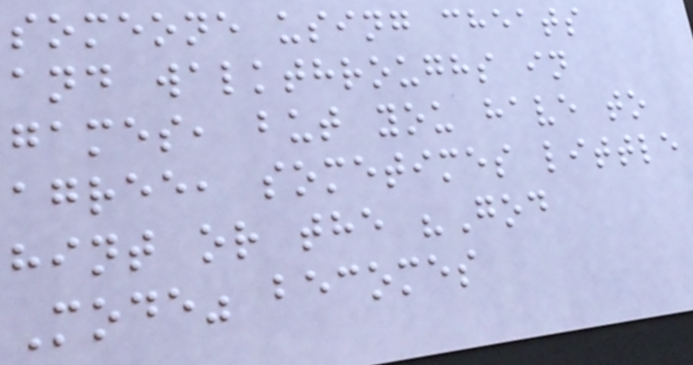someone using cheats
and walkthroughs in
games, but you have to
agree, sometimes little
hint or the "God
Mode" becomes
